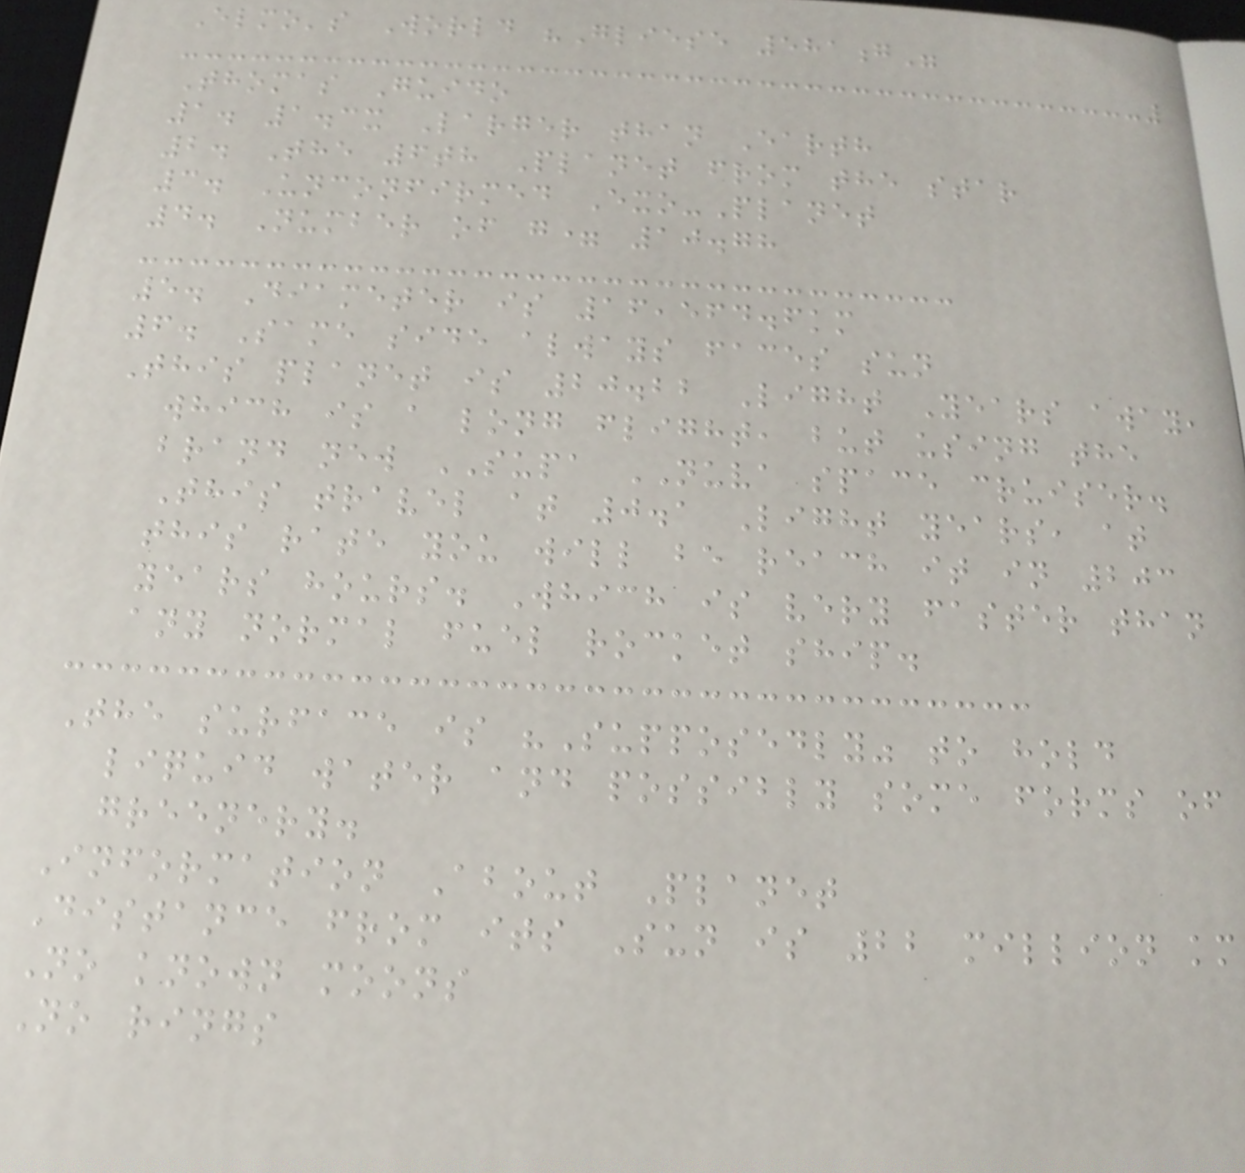Elmo's World "Gliese 581g"
Thomas Guido
1. 1.3x Larger than Earth
2. The 6th Planet from the star
3. Unconfirmed Exo-Planet
4. Number of g= 10.78
5. Diameter is 16,564.6km
6. Same side always faces sun
This planet is 20.22 Light Years away,
which is a long flight, but using the
brand new SUPA NUVA space cruiser.
This travel at 0.1 Light years, at
this rate you will be reach it in 203
years hours. Which is very faster than
any normal fuel rocket ship.
The surface is "Supposedly" to hold
liquid water and possibly some forms of
greenery.
Information About Planet
Distance from its Sun is 22 million km
No known moons
No rings
